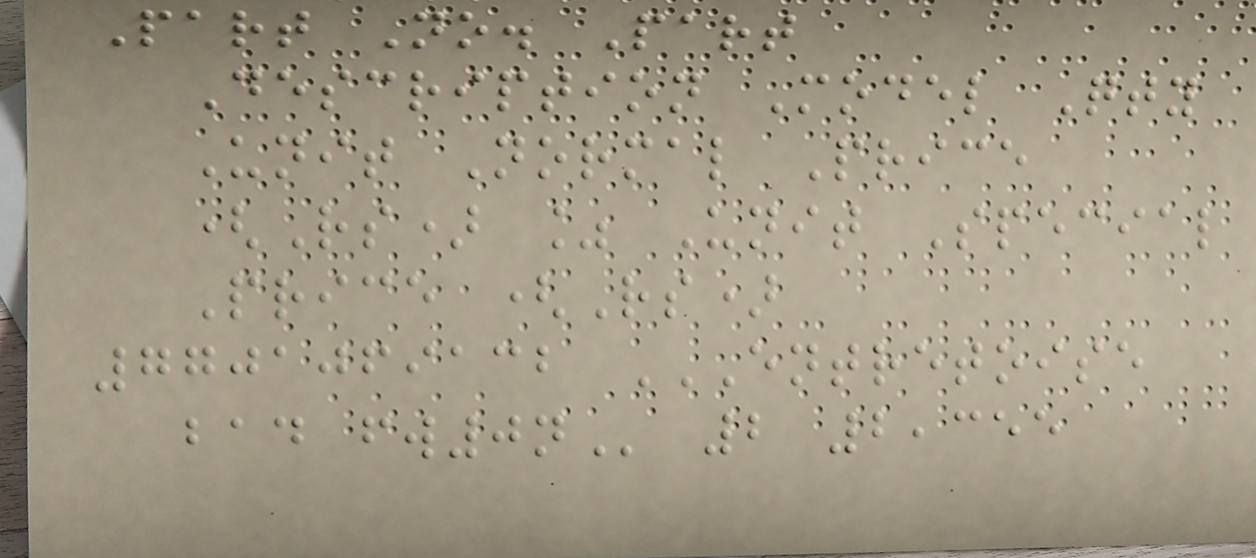Part No. Part
Description Model Qty
Unit Normal Price
(Rs) % Unit Special
Price (Rs)
7701069132 ENTRETOISE
BAD FW0N 2 2,355
